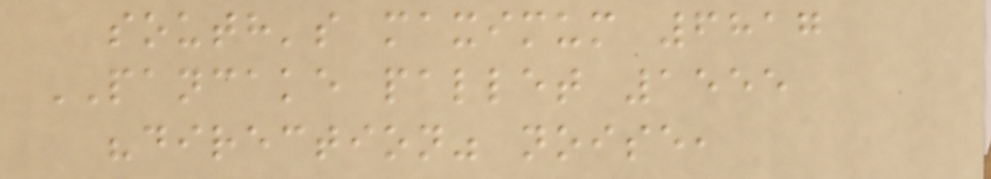south's maximum 6817
PANCAKE pallet 1555
"direction" noise,
